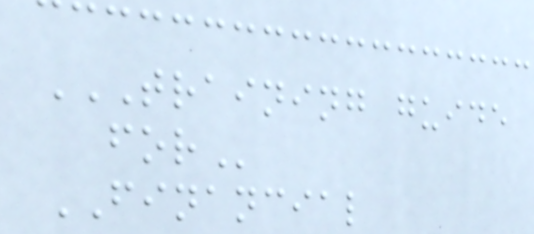TRAINING GUIDE
FOR
FINANCIAL
